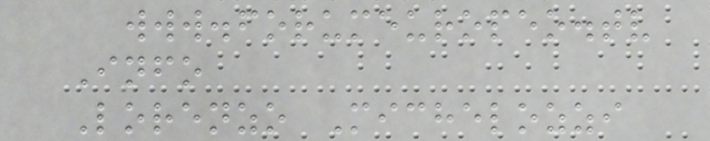www.forumeuropeo.tv
Info
Lorenzo Michelozzi
